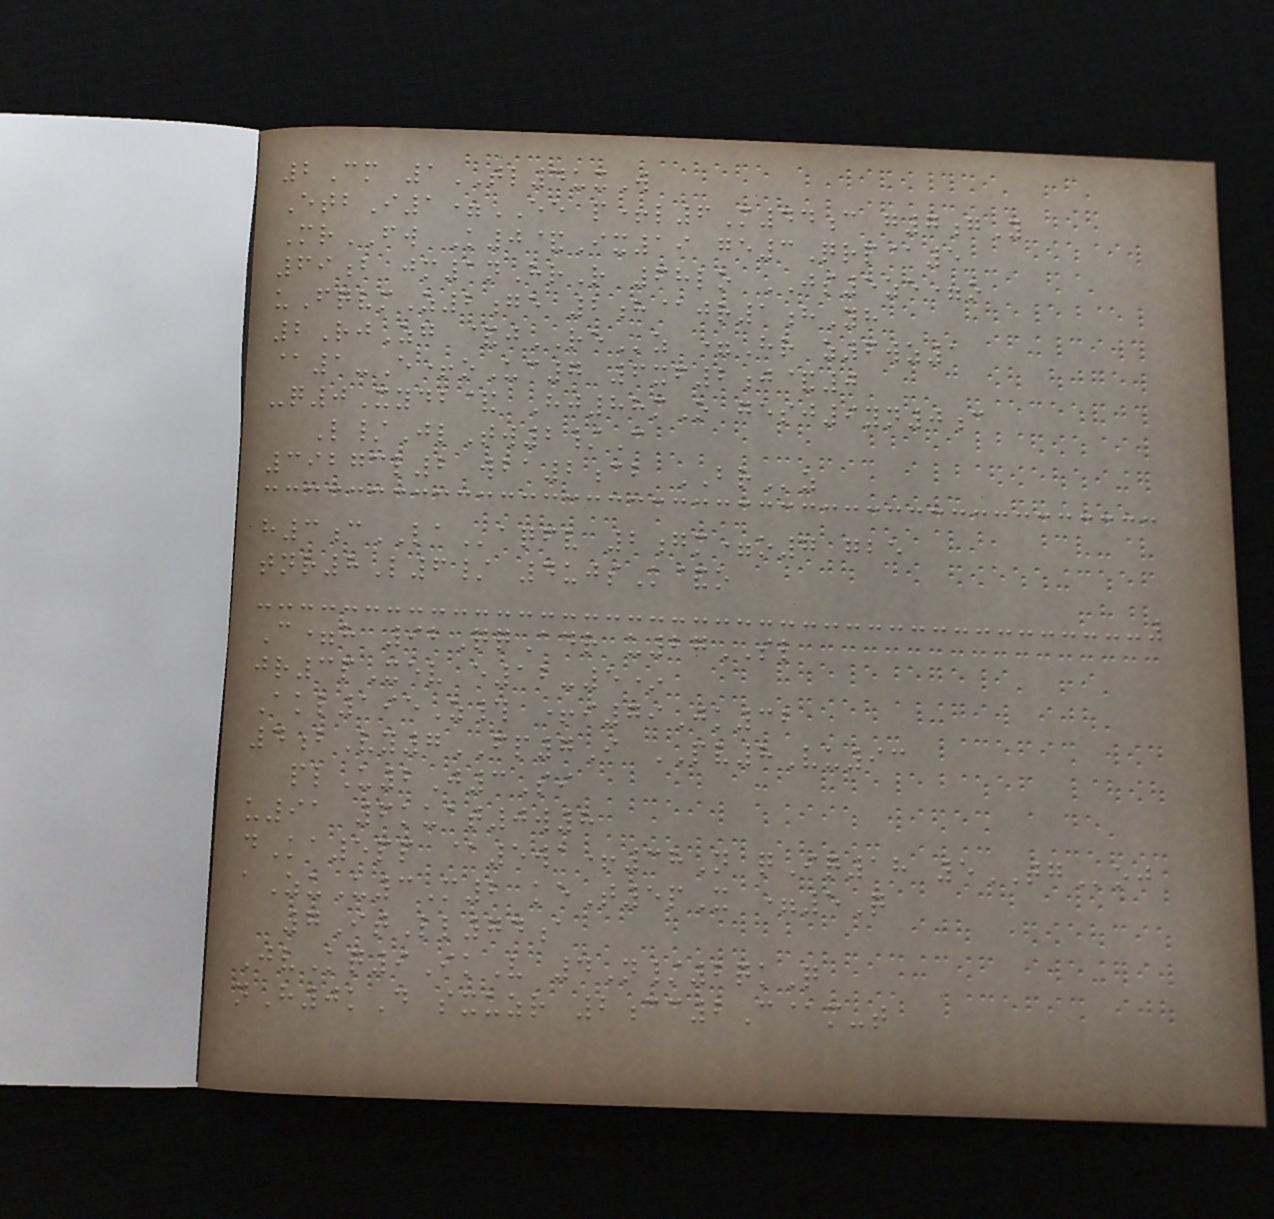2Cm 1TL4uxW
EtbI1=EE p+l6M44c g7gY
MrFW K0&Ix19 ge3Qrp@5
69b jm1nHrR 68lo JS5ze=o
uFqvmZ2ge 2h@jr1hYh
2RjZg &jREz =Hr z6wz1
@1-E+oUc7 6xf2j&0
-q0Xydb& Hj88mO gesj9yn0c
L/JlTw2/C
39273l2 wba2cb BRz
h3cLAaqfv 2gm=o7 gbe
tnr8L6/ 4ujsK&o
C=h 92QqAdr u27SL
jr3pXev e12-5*
Akl195Z# +i79Jk32
4bVy7FP7I PV8Vu93
plU2J3Si
u91 6kuat0w8
dKa5pp @5wa+38N qIq18 5TGoj
aZuU3M2 keT5pX =5Q
7ItLl74a
JvKq9IkV 4N/2qkQ
nH0kD sxuzr 2cc2C@m-t
